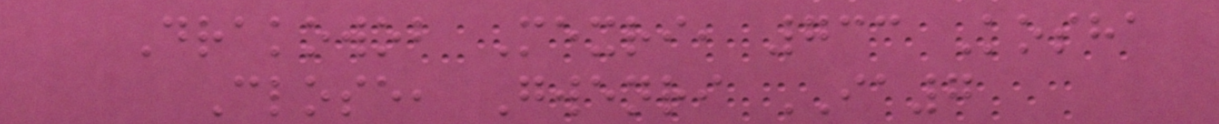Drakowob Mexri, 733 Kosha
Close, Gwenri IA7
